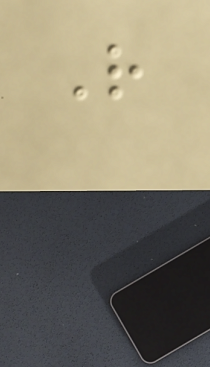R
